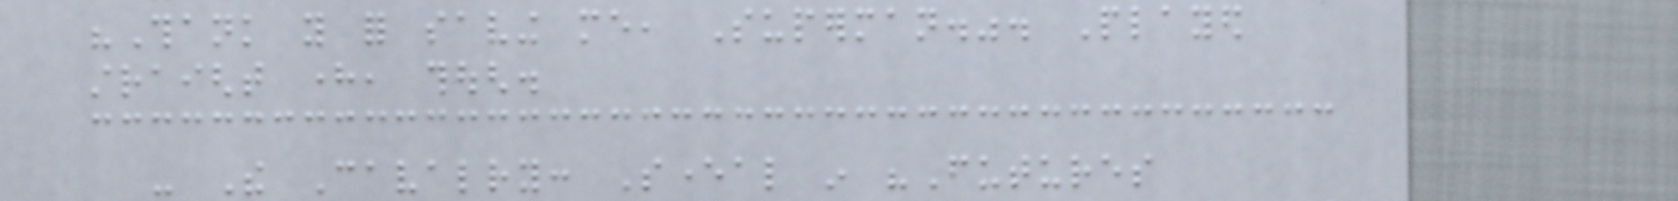"Thank you for saving me, Superman.". Played
straight here, though.
- The Cavalry: Several in "Futures
